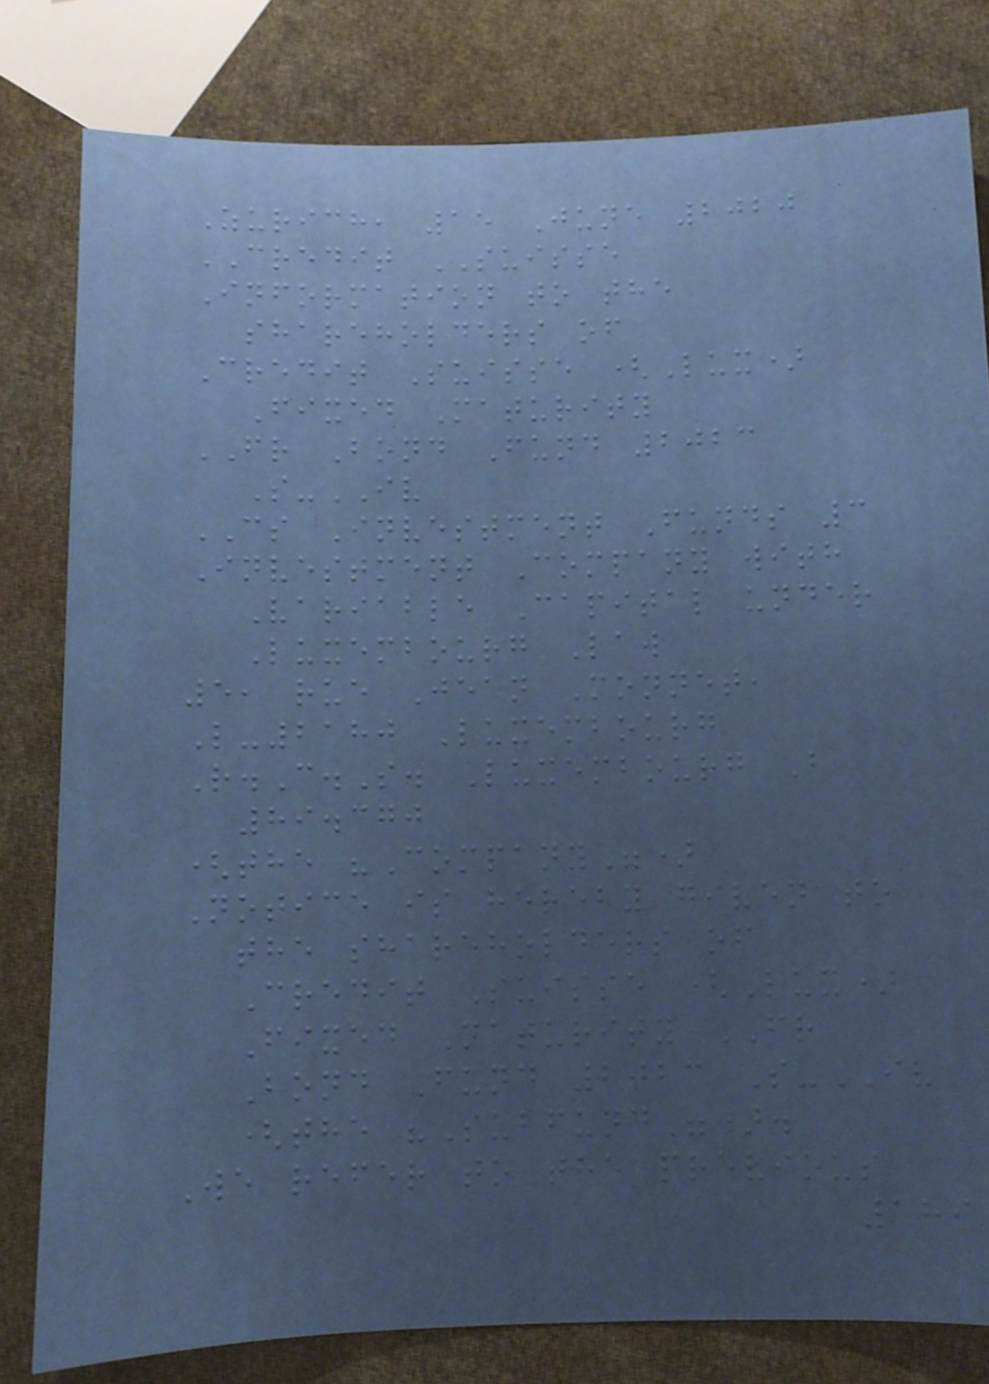Zurich, 15 June 2020
CREDIT SUISSE
Information to the
shareholders of
Credit Suisse (Lux)
Fixed Maturity
FR Bond Fund 2023
S-IV
CS Investment Funds 3
Investment Company with
Variable Capital under
Luxembourg Law
5, rue Jean Monnet,
L-2180 Luxembourg
R.C.S. Luxembourg B
89.370
(the "Company")
Notice is hereby given to
the shareholders of
Credit Suisse (Lux)
Fixed Maturity FR
Bond Fund 2023 S-IV
(the "Subfund").
We refer to the previous
189
